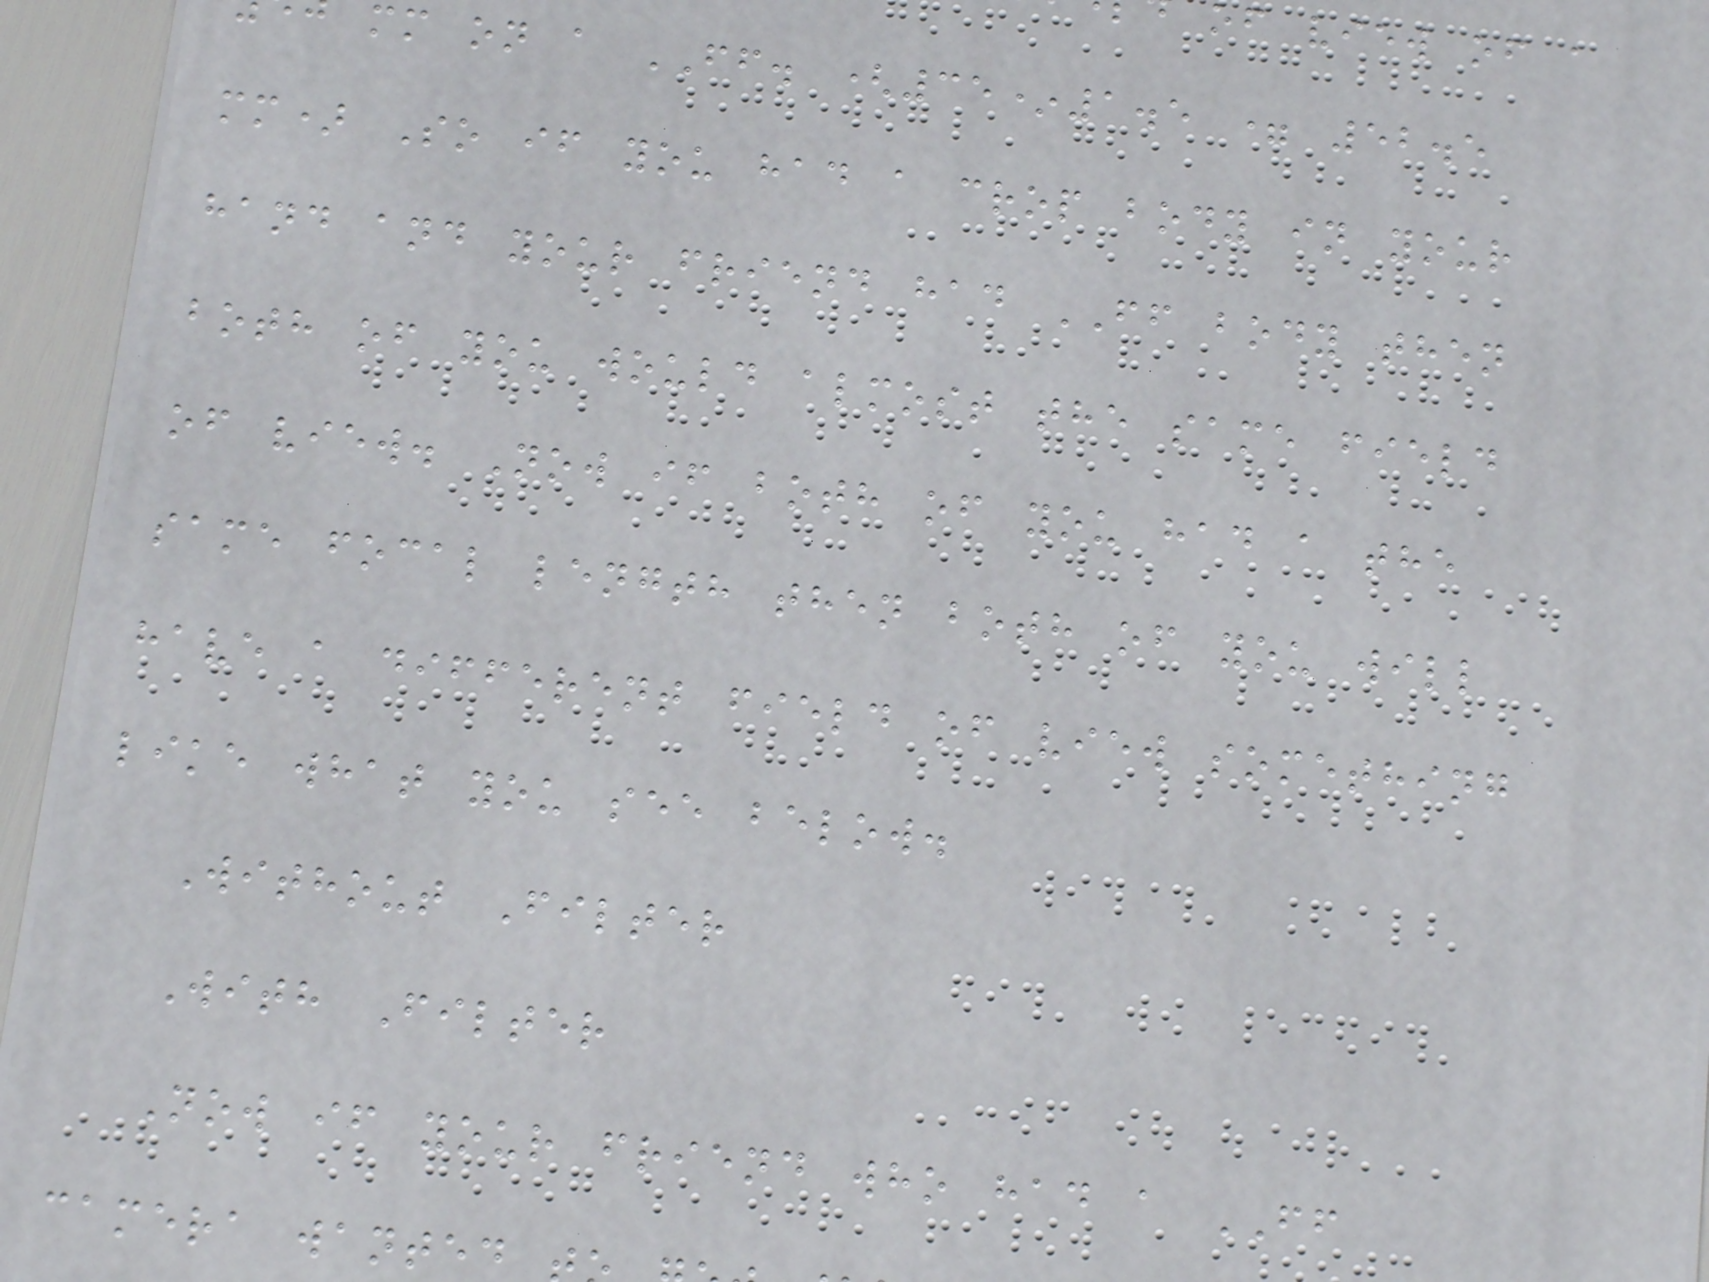of view of a
mm on a FF. (35*1.5 = 52.5
mm) So if you had a crop body in your
hand and your friend had FF body then
both of you would almost the same field
of view. Now if both of you had a the
same focal length then both of you will
have a different field of view something
like what you see below.
Without Filter
With Filter
Now if your friend who had a FF
camera wanted
